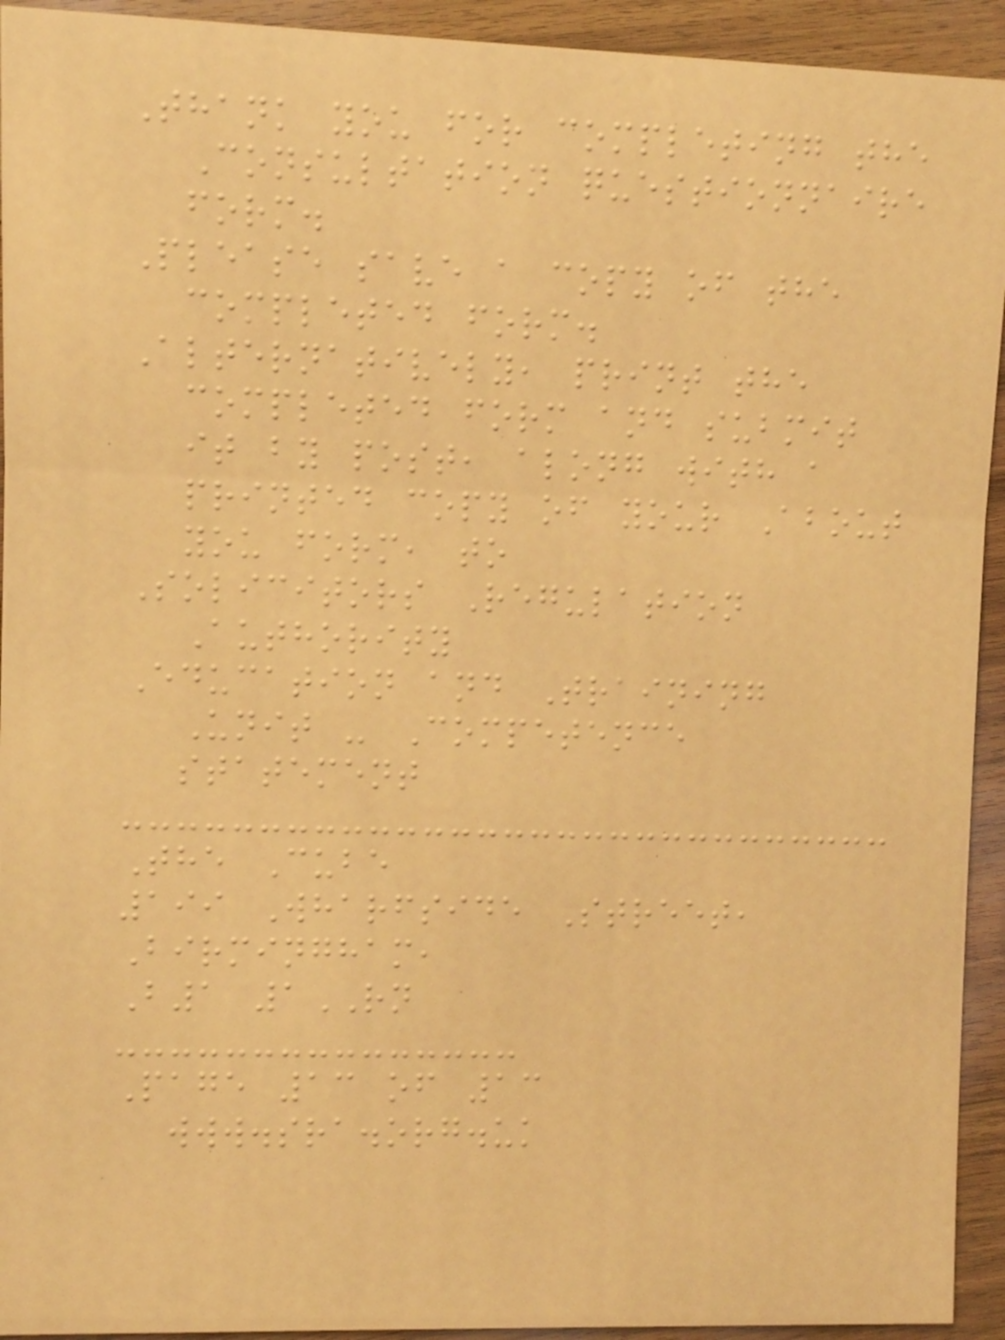Thank you for completing the
Consultation questionnaire
form.
Please save a copy of the
completed form.
Alternatively, print the
completed form and submit
it by post, along with a
printed copy of your About
you form, to
Solicitors Regulation
Authority
Education and Training
Unit - Competence
statement
The Cube
199 Wharfside Street,
Birmingham,
B1 1RN
Page 13 of 13
www.sra.org.uk
